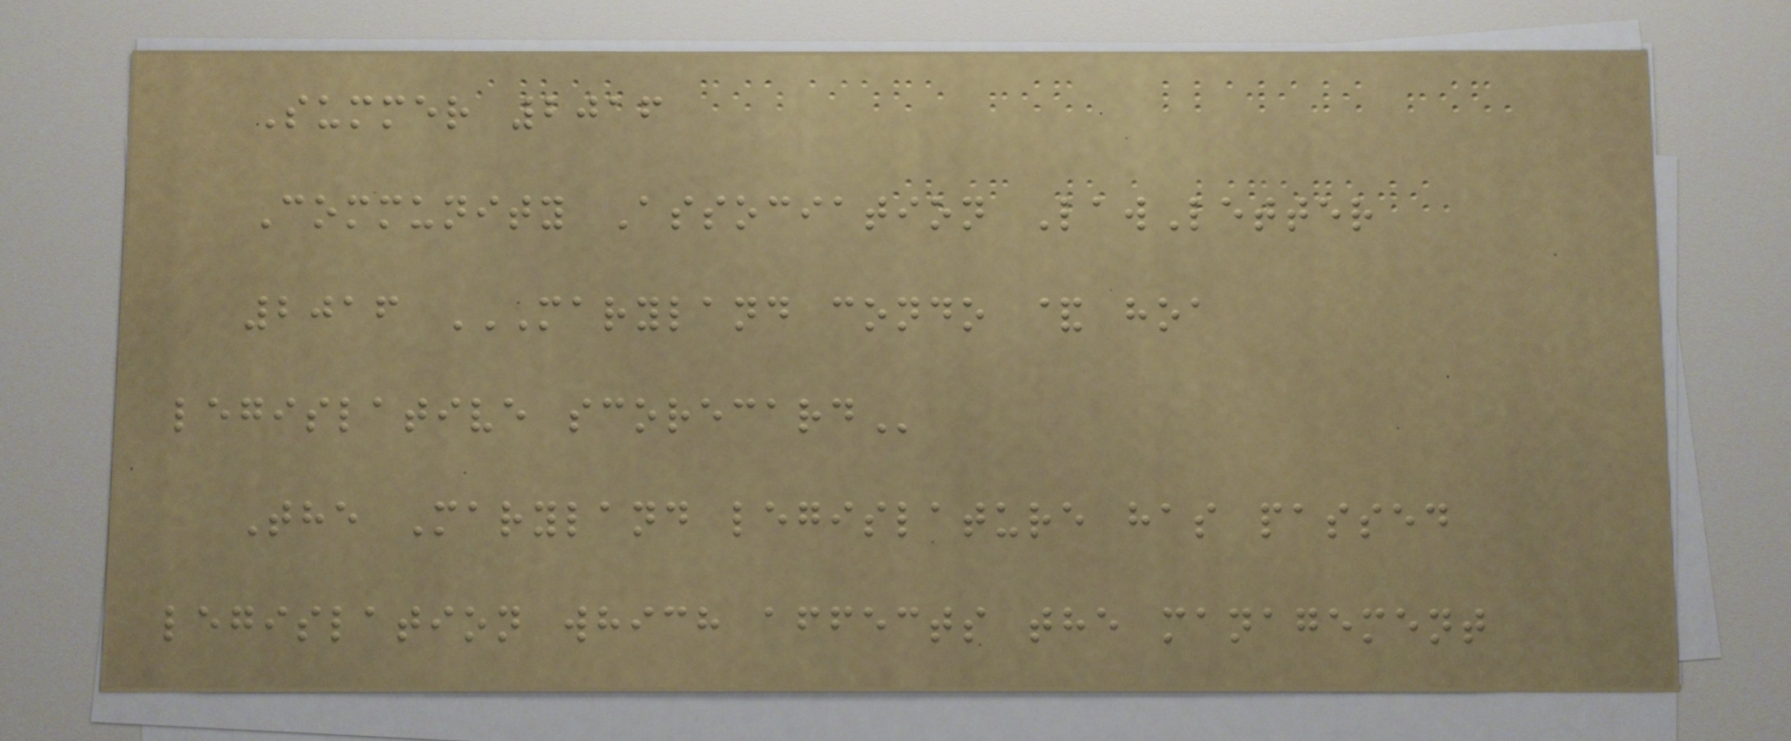Summer 2016
Community Association LawLetter
2016 MARYLAND CONDO & HOA
LEGISLATIVE SCORECARD
The Maryland legislature has passed
legislation which affects the management
